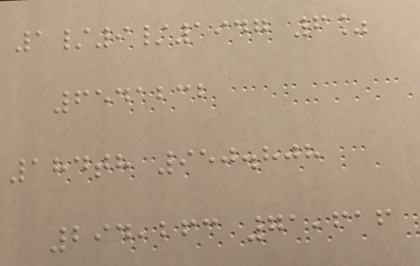1/9/1947 6%
6541232
184th 950.808
294,263 71,616
